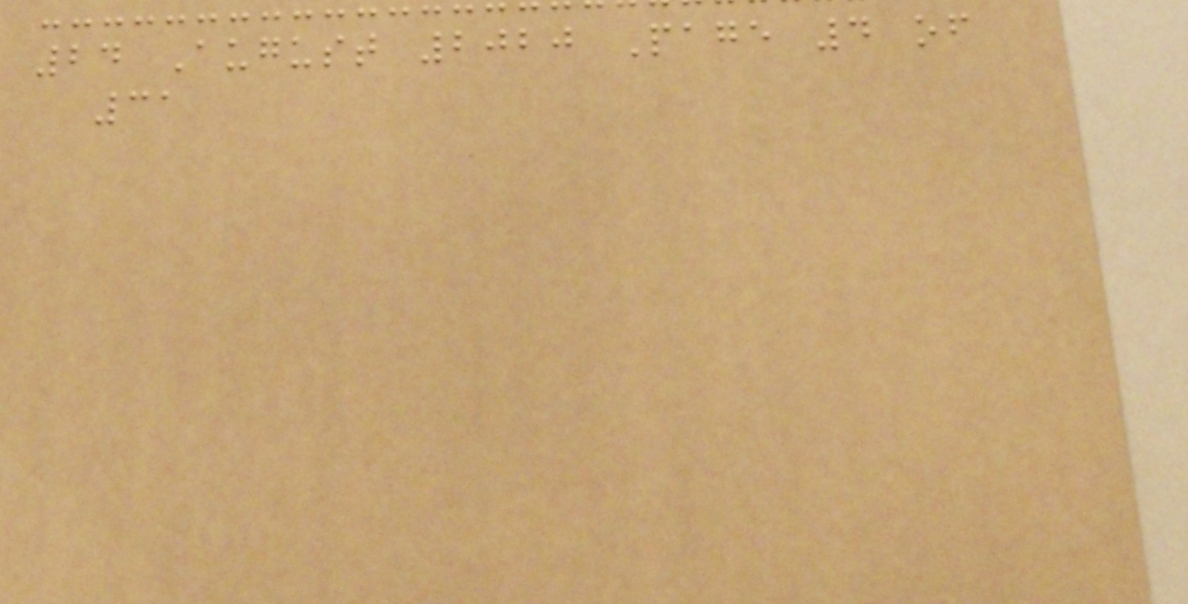24 August 2020 Page 4 of
31
